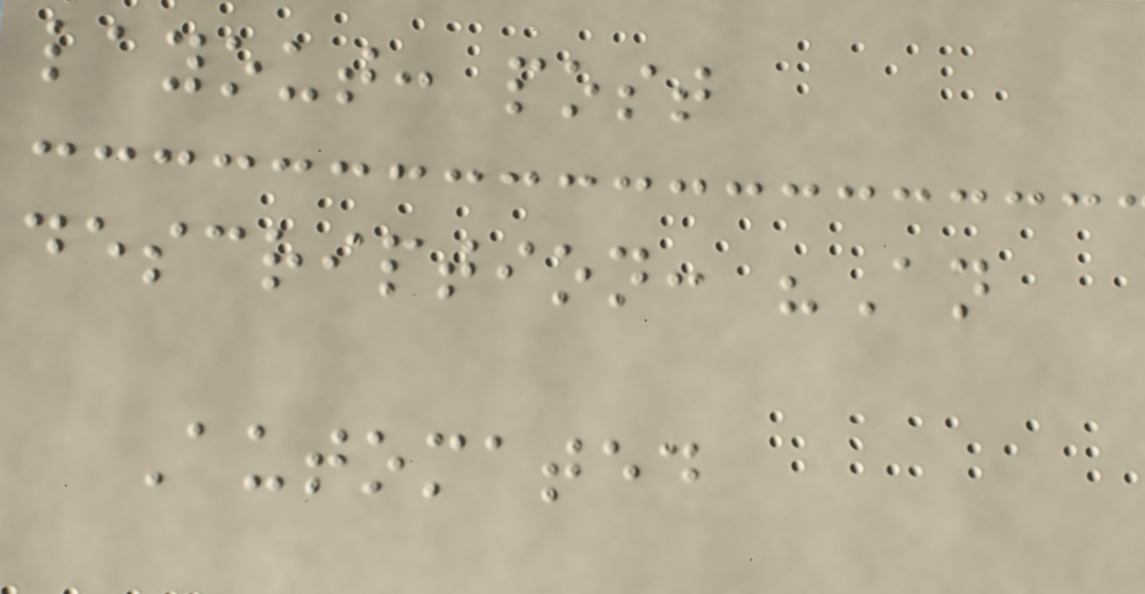layout: post
description: "An
Automated
